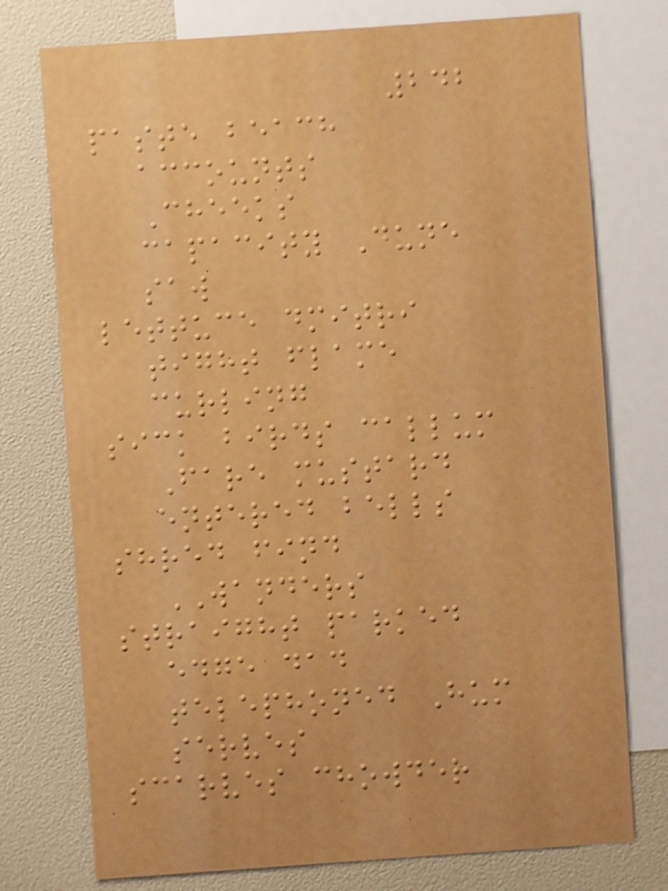242
paste beach
accounts
Cheeks
capacity Dune
saw
lettuce dmitri
tight flame
curling
sick birds callum
Fare mustard
entered bells
shred find
WANDERS
straight parked
edge dad
telephoned Hum
serves
scarves chowder
